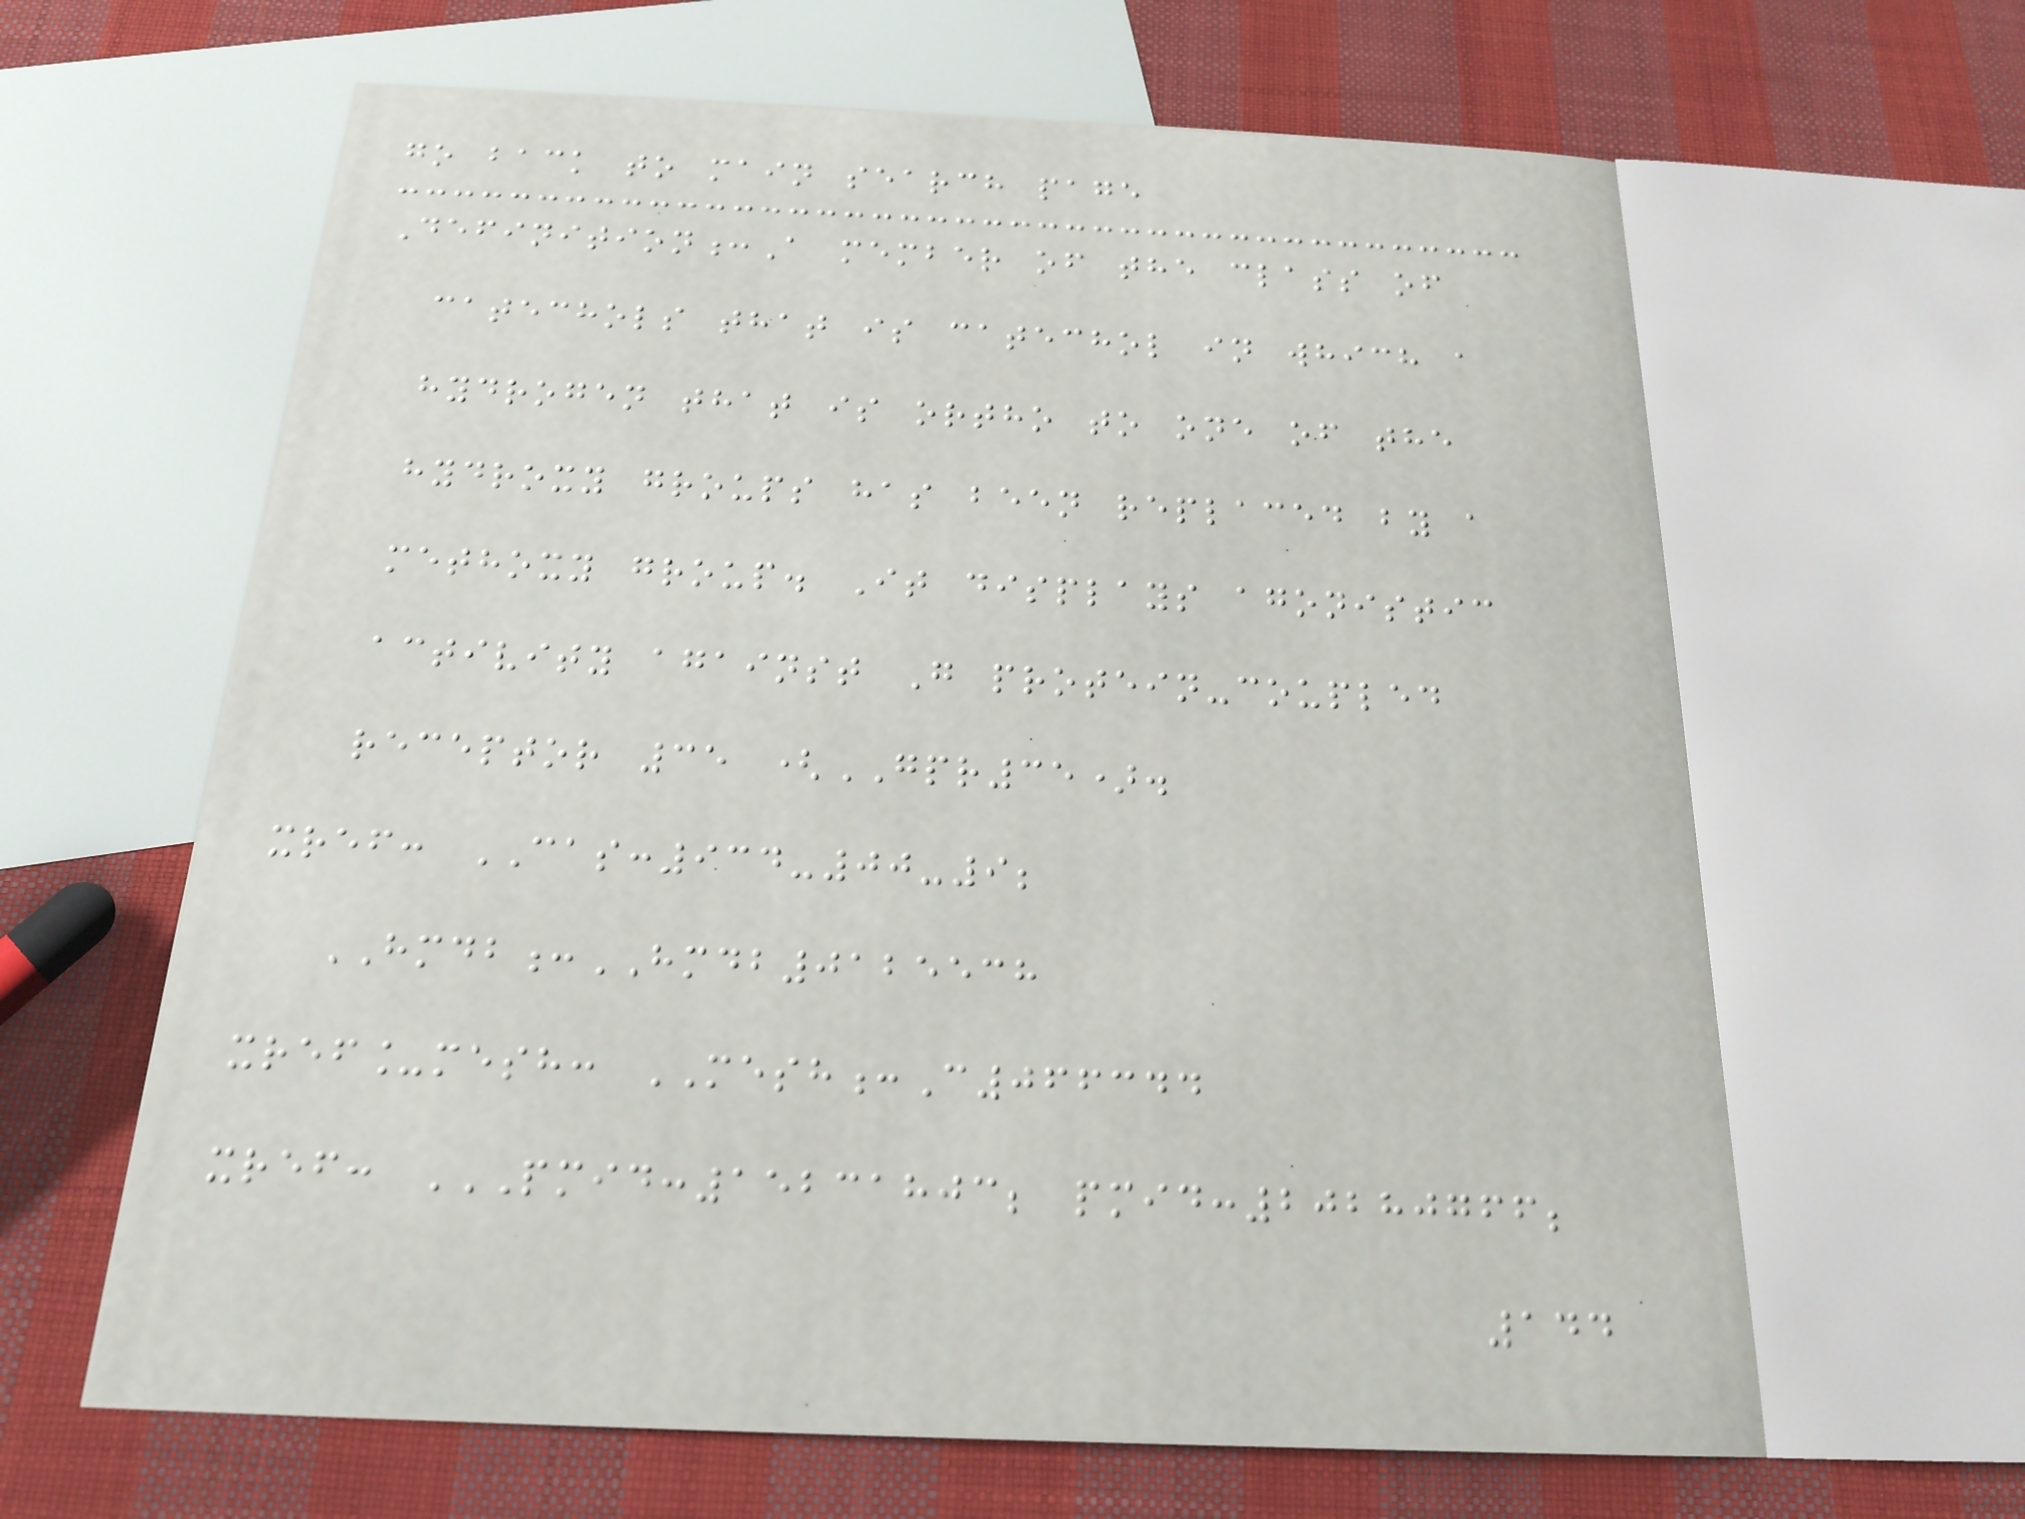go back to main search page
Definition:A member of the class of
catechols that is catechol in which a
hydrogen that is ortho to one of the
hydroxy groups has been replaced by a
methoxy group. It displays agonistic
activity against G protein-coupled
receptor 35 (GPR35).
xref: CAS:934-00-9;
HMDB:HMDB0125538
xref_mesh: MESH:C066344
xref: PMID:15231803; PMID:20280766;
144
